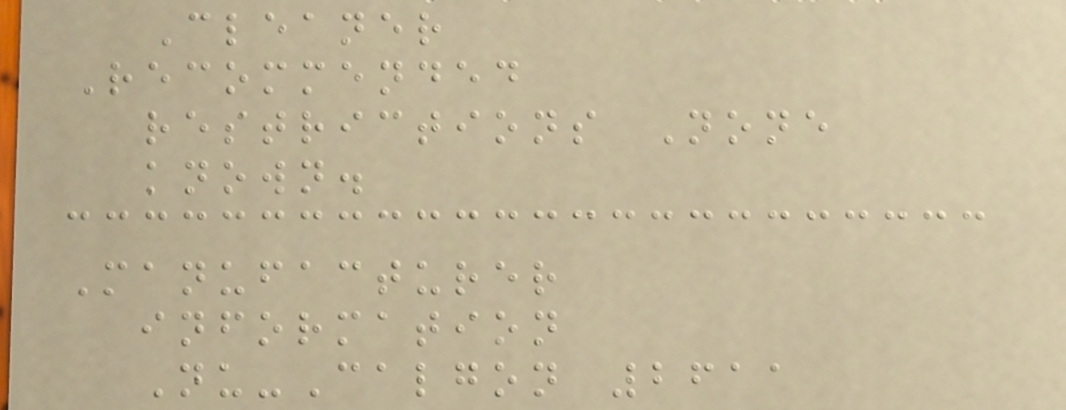Cleaner
Recommended
restrictions None
known.
Manufacturer
information
Nu-Calgon 2611
